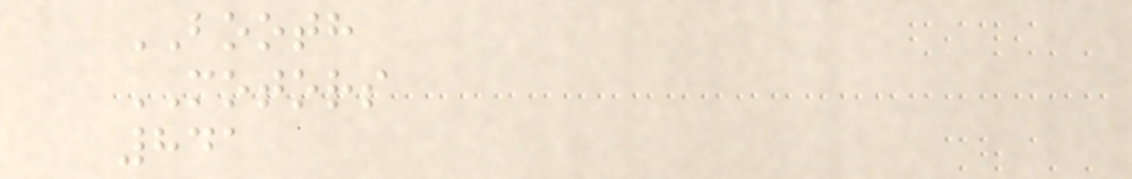BOOTH
MOTORS
841
